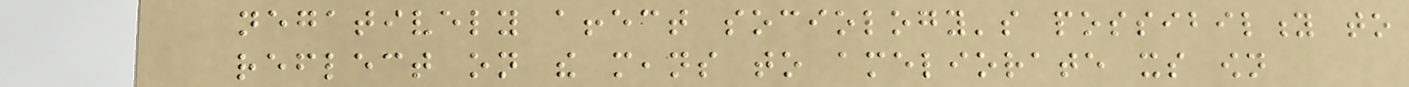negatively affect sociology's possibility to
reflect on the means to ameliorate its own
